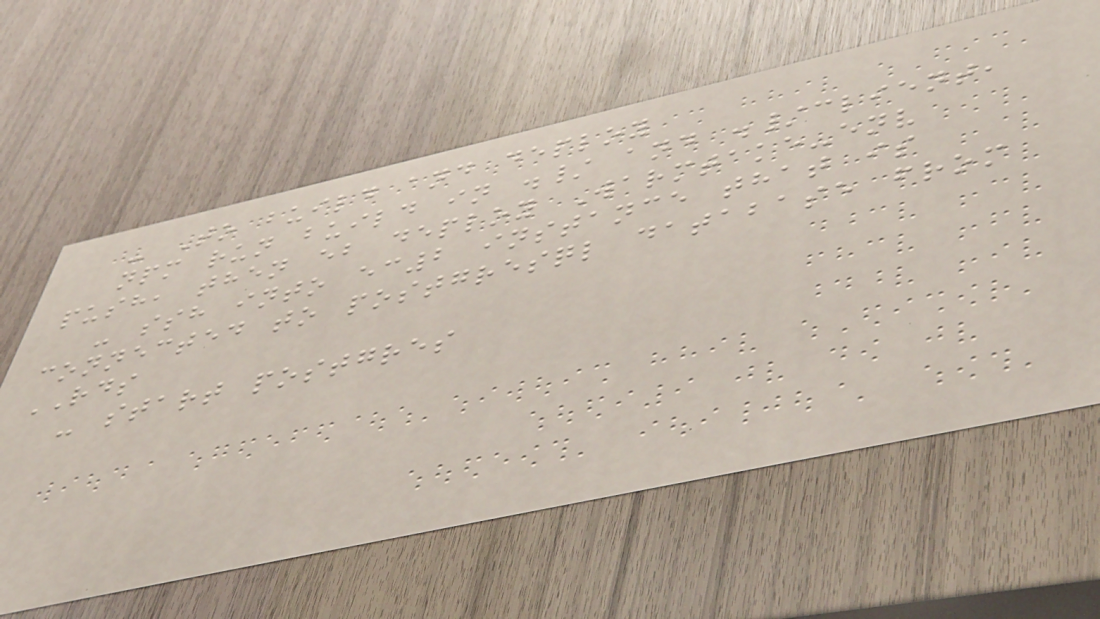- To build and deploy
npm run build in ./ and ./client,
push, then eb deploy Warmtake-env
- ssh into ec2 instance that is
connected to postgresql database from
RDS
- start postgres
